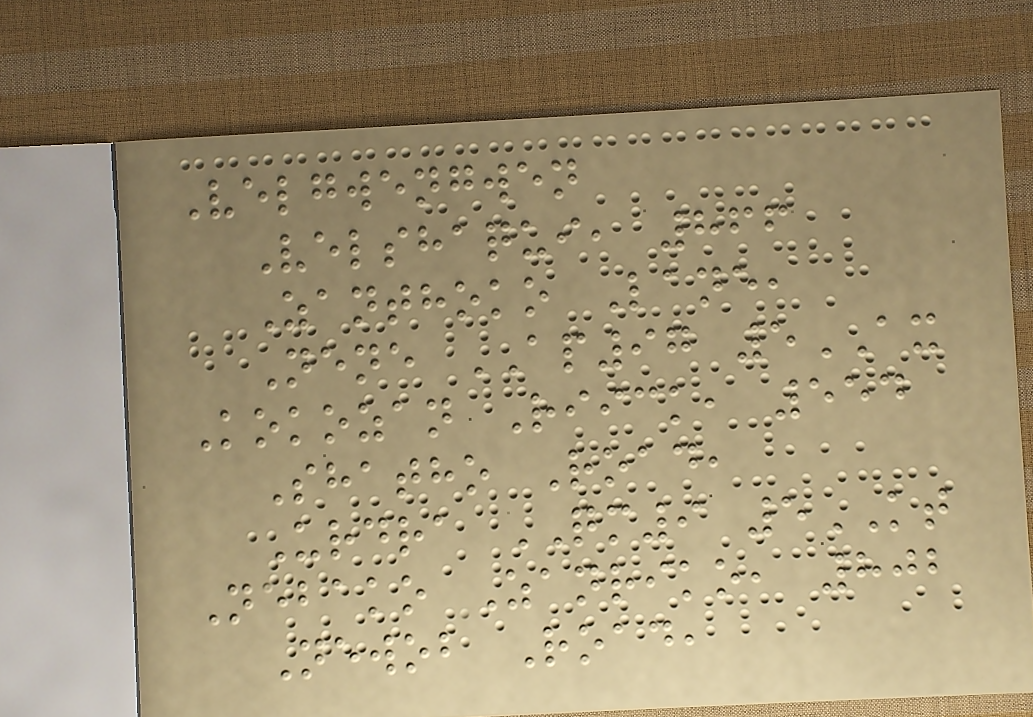Velgwengwen
Velshaqui, 866
Zanthoko Lane,
Nene AP97 5AX
Kokozan Riick, 554
Shatho Road,
Urdra QM9 5KT
Nebako Zanriko, 802
Newob Road,
